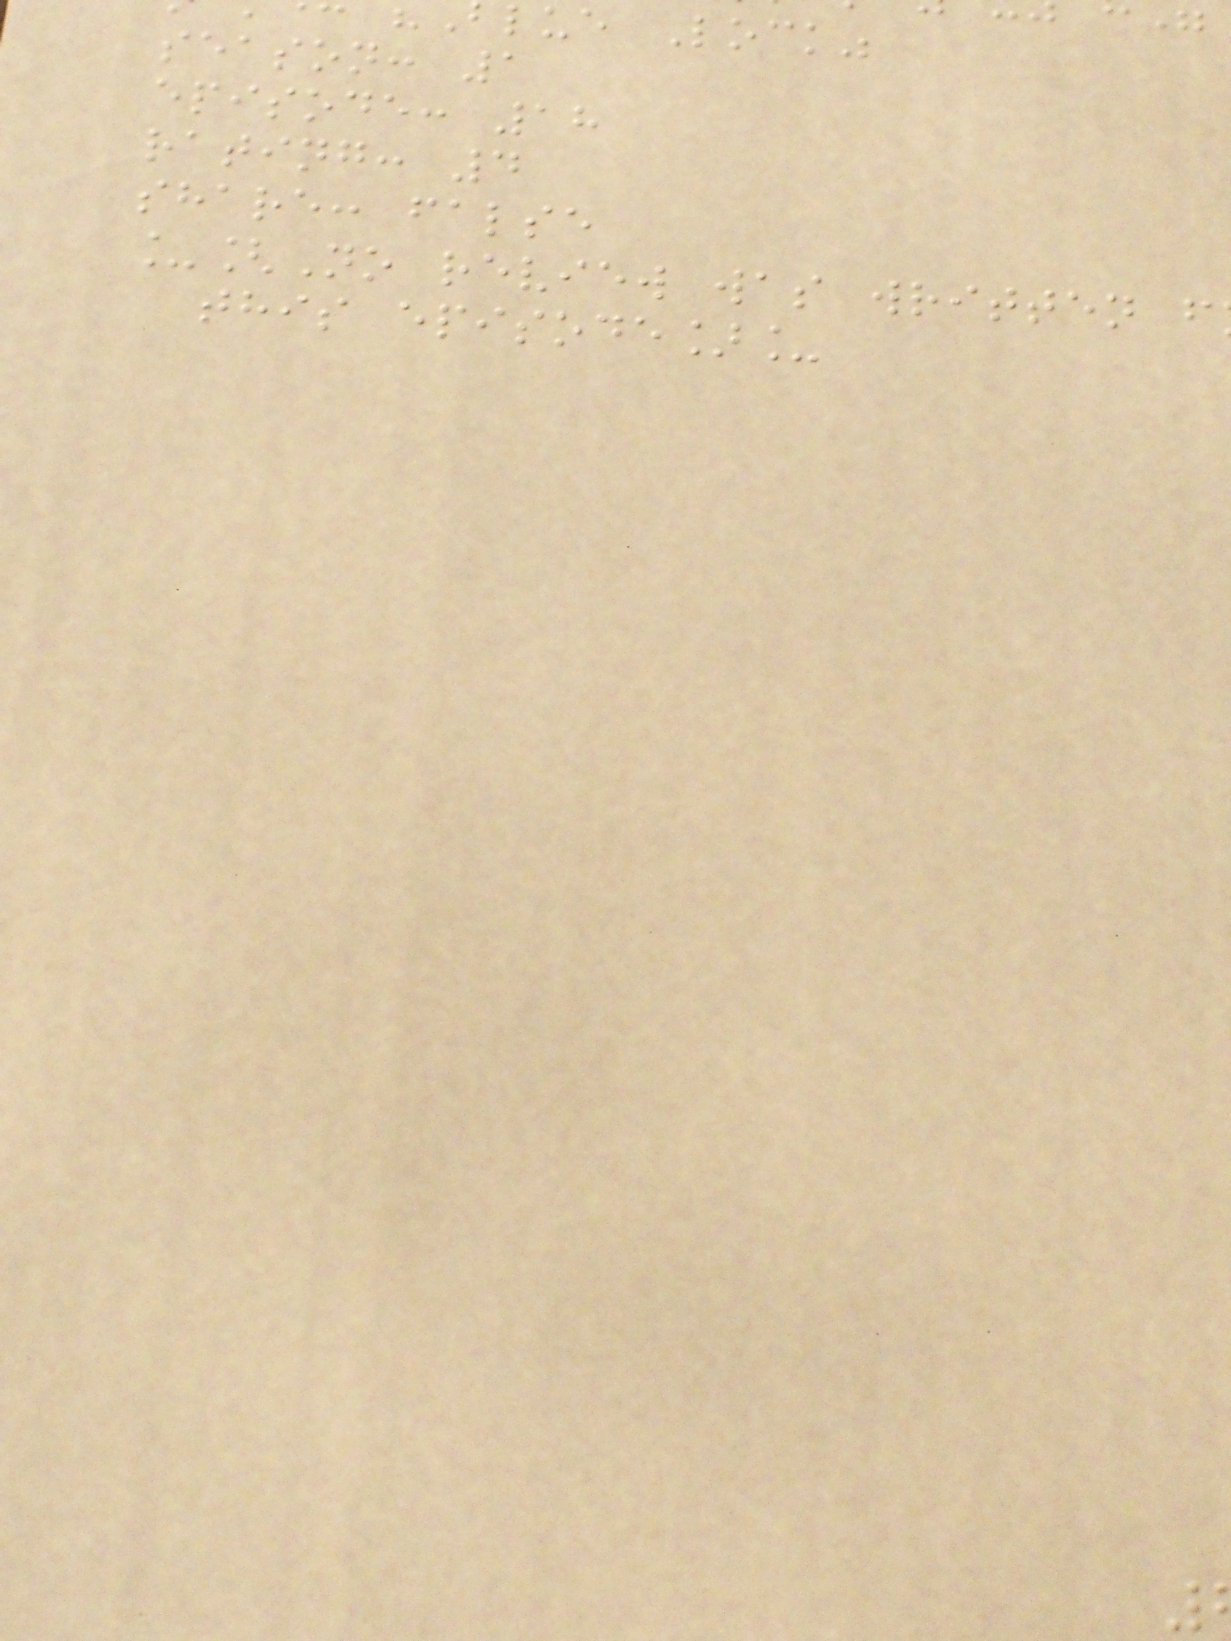lue Lock"
season: 1
episode: 18
rating: 4
share: false
_[No review was written f
this episode]_
